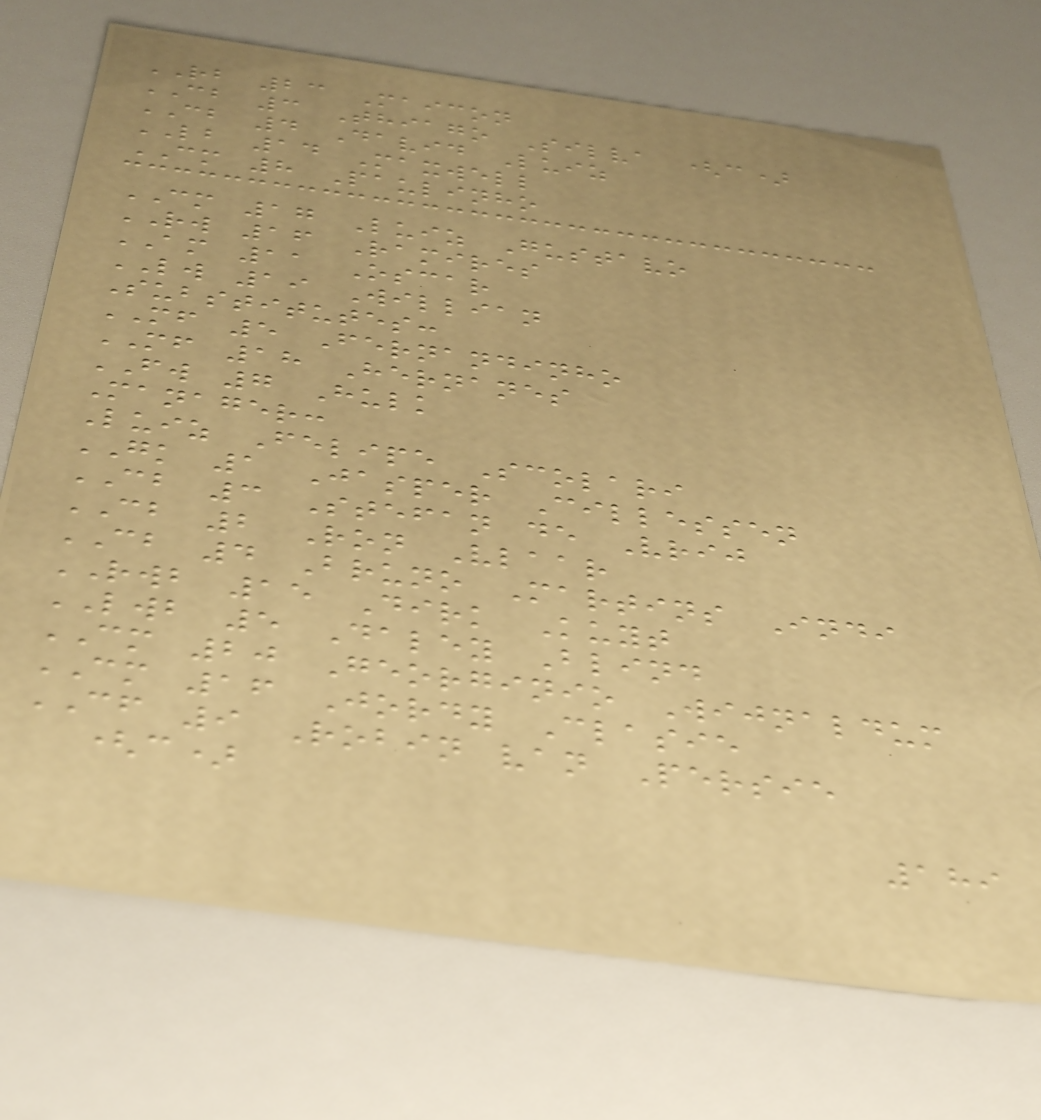RB 23 Maicon
CB 3 Thiago Silva (c)
CB 4 David Luiz
LB 14 Maxwell
CM 8 Paulinho
CM 17 Luiz Gustavo
RW 16 Ramires
AM 11 Oscar
LW 19 Willian
Substitutes:
MF 5 Fernandinho
MF 18 Hernanes
FW 7 Hulk
Manager:
Luiz Felipe Scolari
GK 1 Jasper Cillessen
CB 3 Stefan de Vrij
CB 2 Ron Vlaar
CB 4 Bruno Martins Indi
RWB 15 Dirk Kuyt
LWB 5 Daley Blind
CM 20 Georginio Wijnaldum
CM 16 Jordy Clasie
CF 9 Robin van Persie
(c)
189
